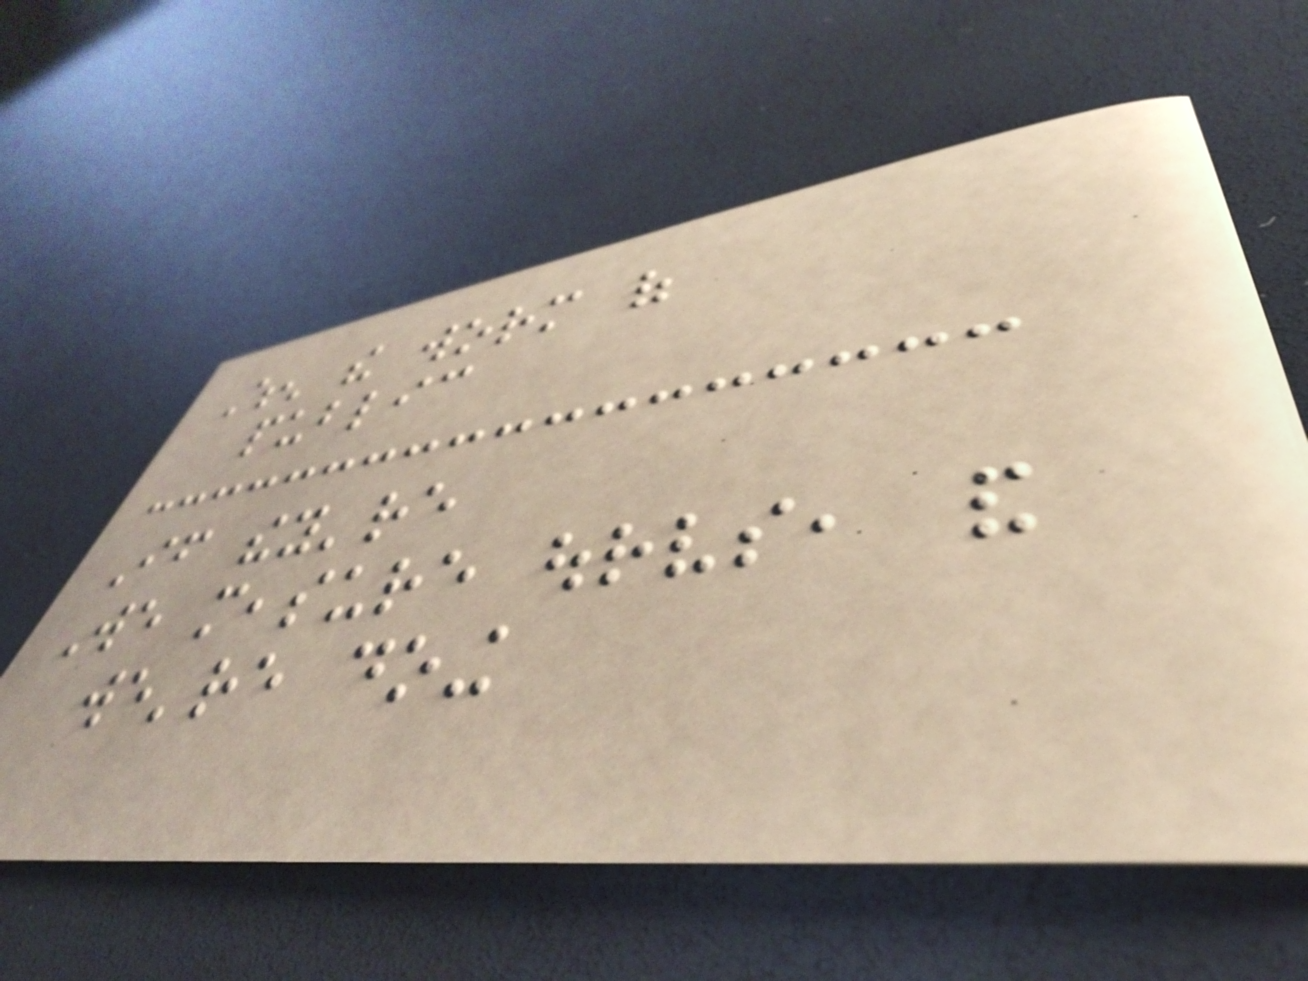When the worm of
public
If they're
We measure ourselves, and
we're doing
